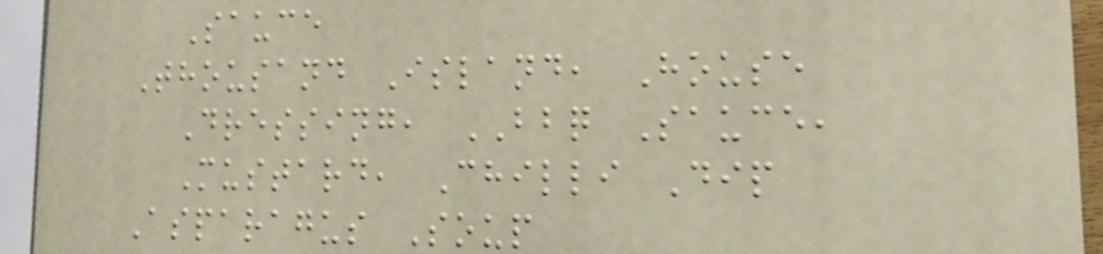Sauce
Thousand Island, House
Dressing, BBQ Sauce,
Mustard, Chilli Dip
Asparagus Soup
